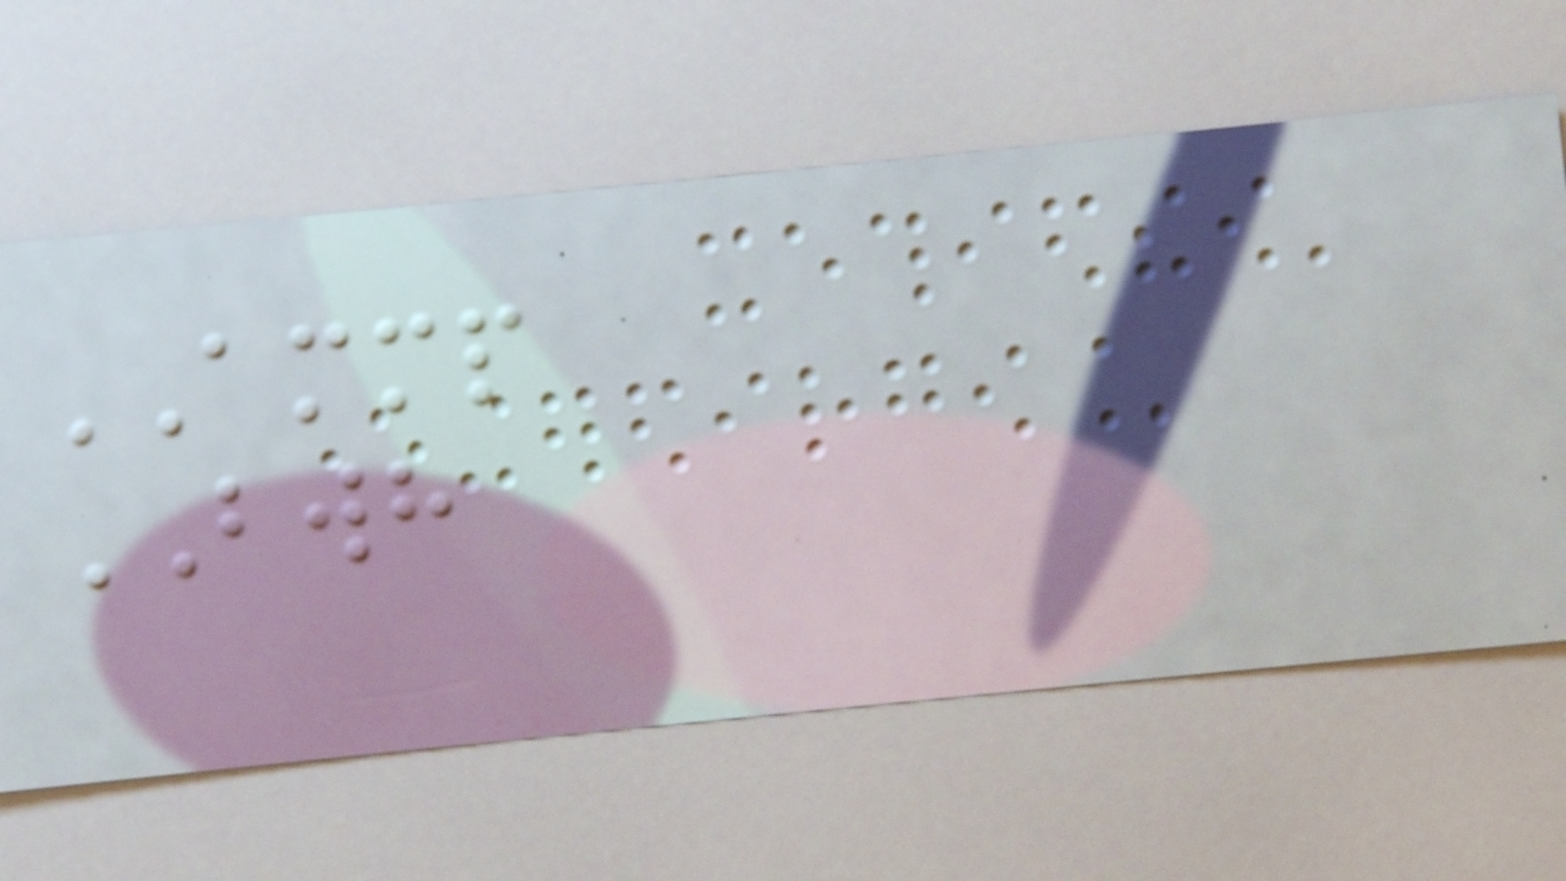AMMP
BWH
